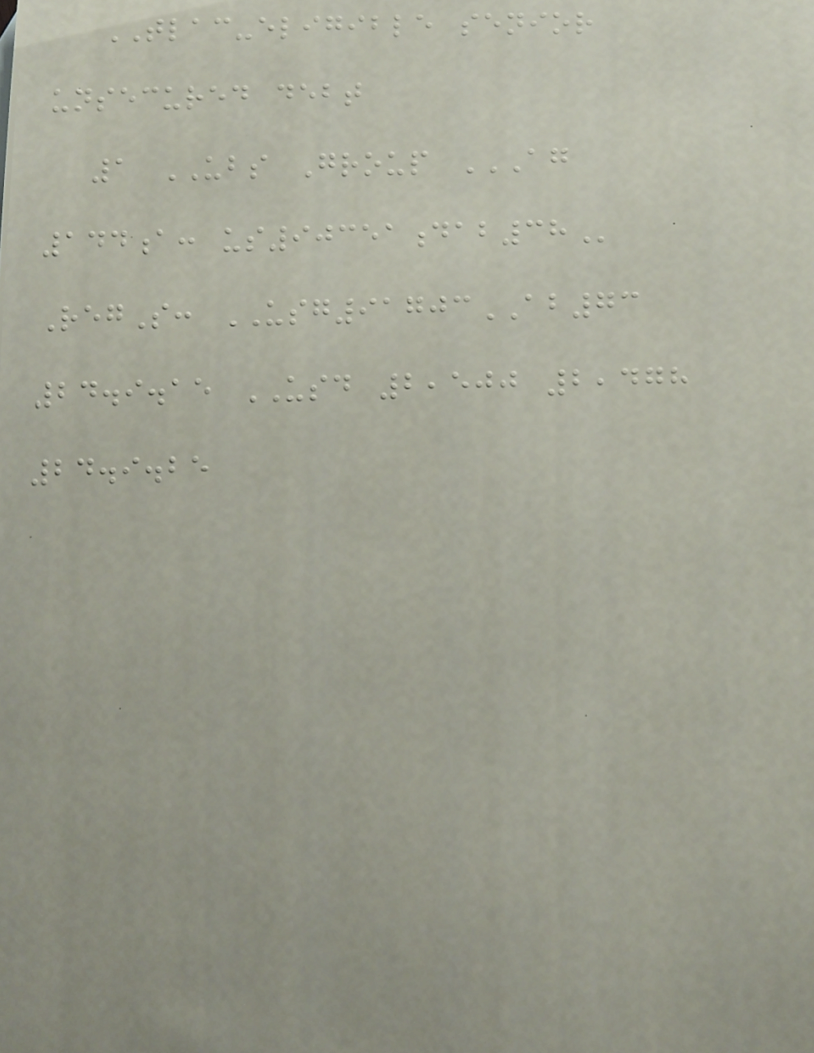TLAC-eligible senior
unsecured debt
1 UBS Group AG
144A: US90351DAB38
RegS: USG91703AB73
24.9.15 USD 2,500 2,478
24.9.25
